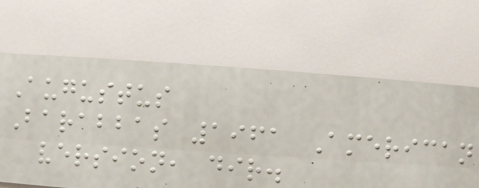Augustus
Barabbas 1961 American
version, dir.
